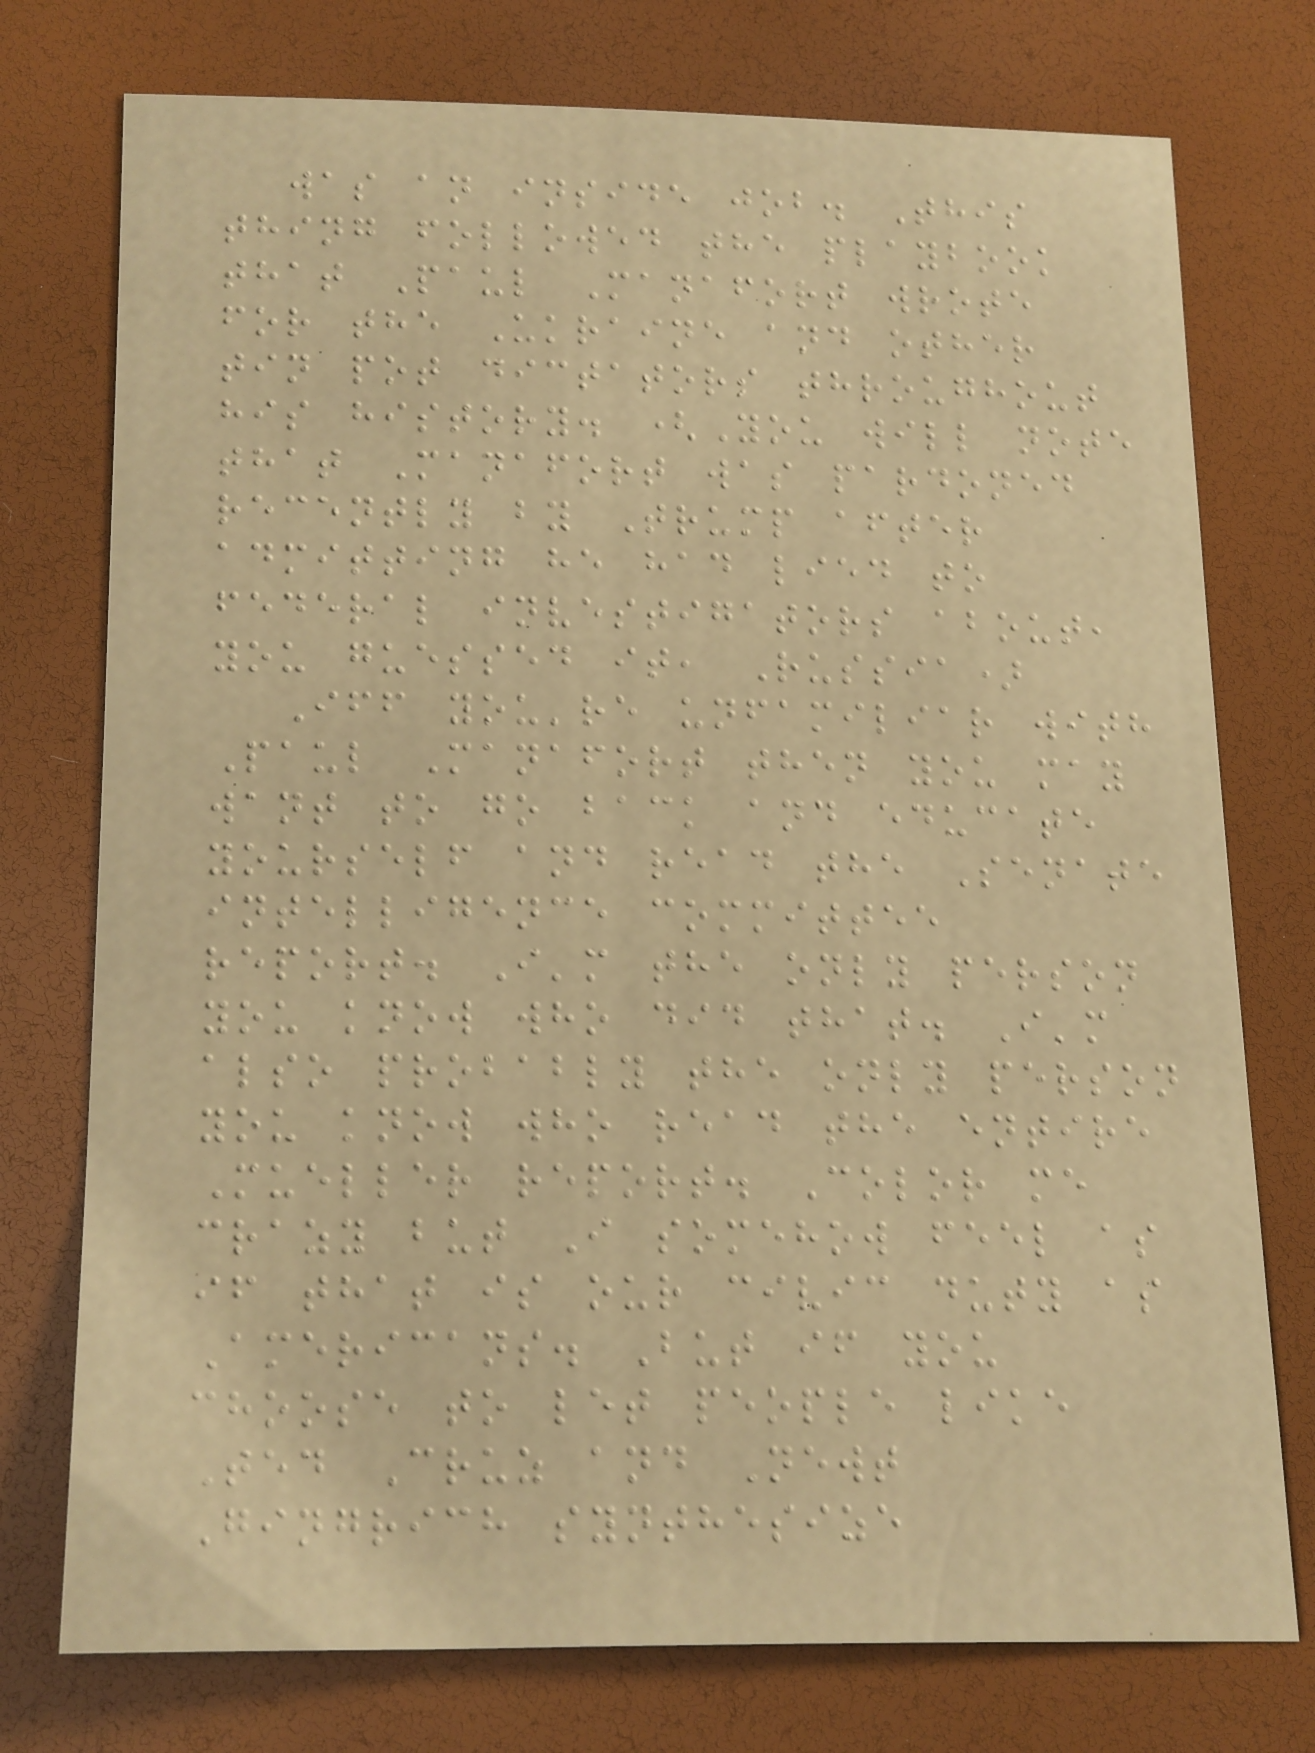was an inside job. This
thing followed the playbook
that Paul Manafort wrote
for the Ukraine and other
tin pot dictators throughout
his history. (You will note
that Manafort was pardoned
recently by Trump after
admitting he had lied to
federal investigators about,
you guessed it, Russia)
Iff you're unfamiliar with
Paul Manafort then you may
want to go back and educate
yourself and read the Senate
intelligence committee
report. I'm the only person
you know who did that. I'm
also probably the only person
you know who read the entire
Mueller report. Color me
crazy but I somehow feel as
if that is our civic duty as
Americans. But if you
choose to let people like
Ted Cruz and Newt
Gingrich synthesize
